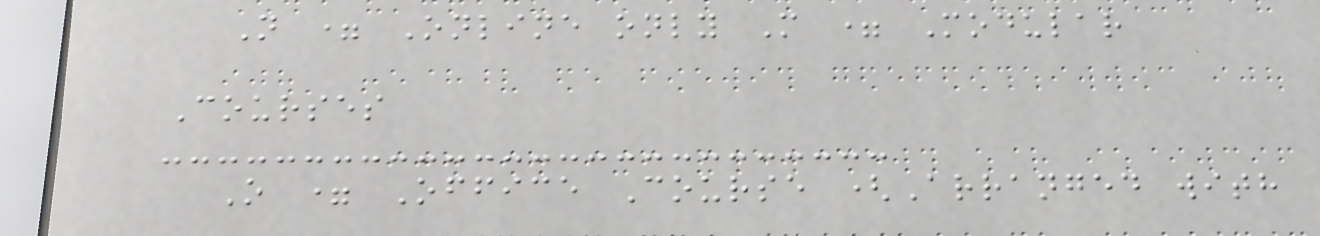N = Online only M = Modular
Courses
O = Office Course (Arranged with
